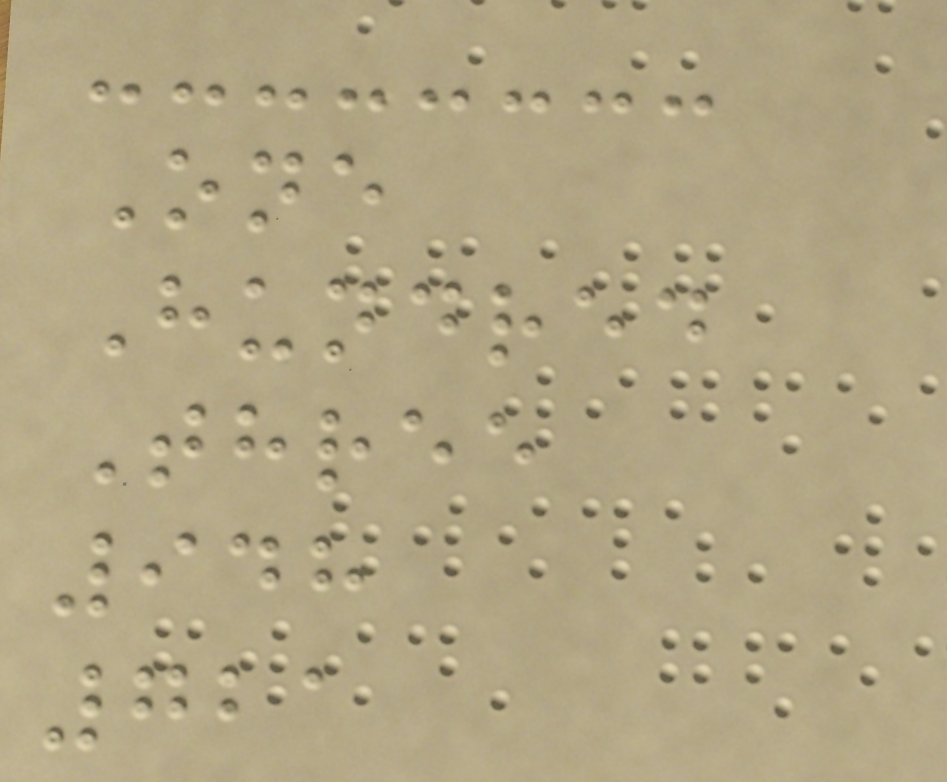One
Hundred
Three
948
721
